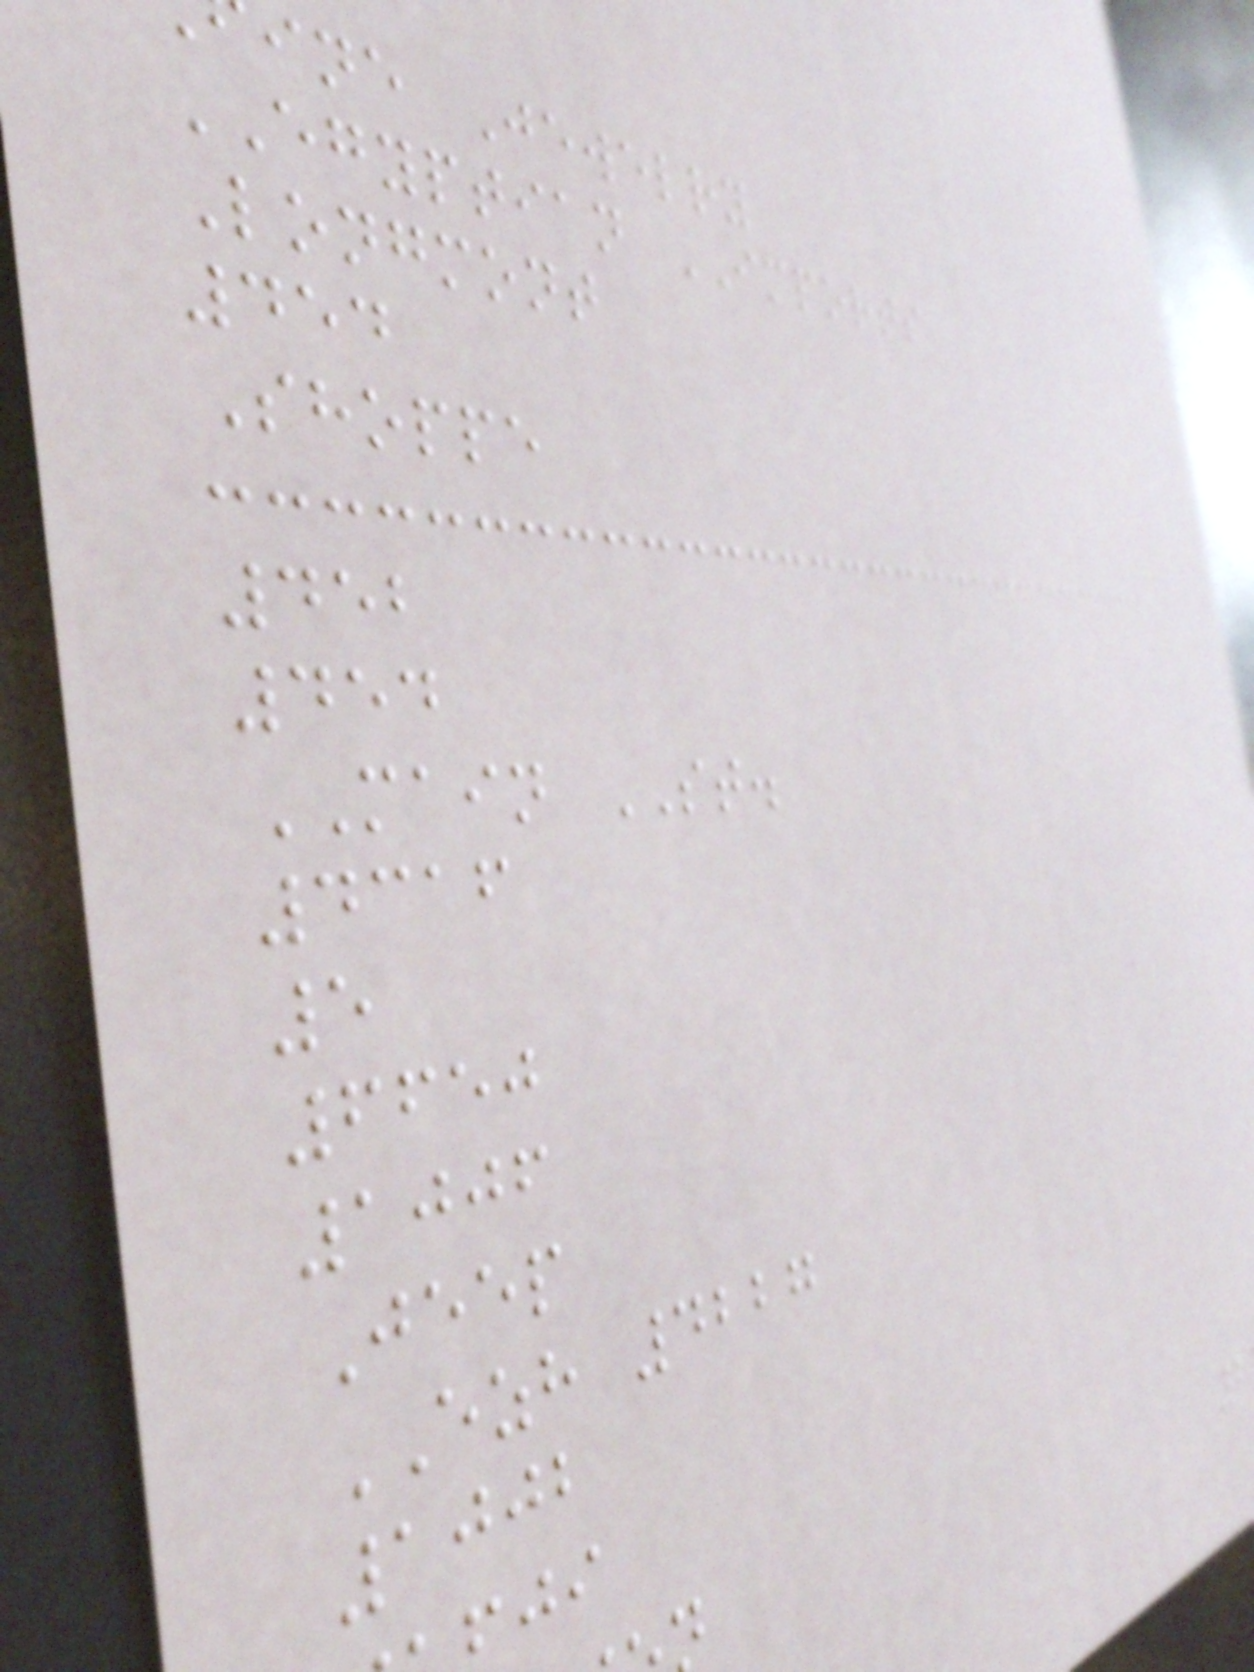ine Jewelry
EGYPTIAN IMPORTS
Longmont
454
Shoppe
452
454
MAIN ST.
4316
5
6650
1006
Jeep
EZH 4227
1002
